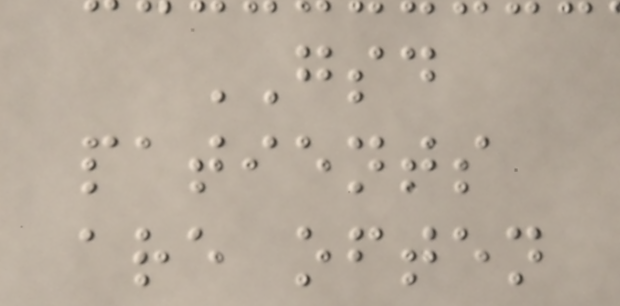GSD
patients
are often
